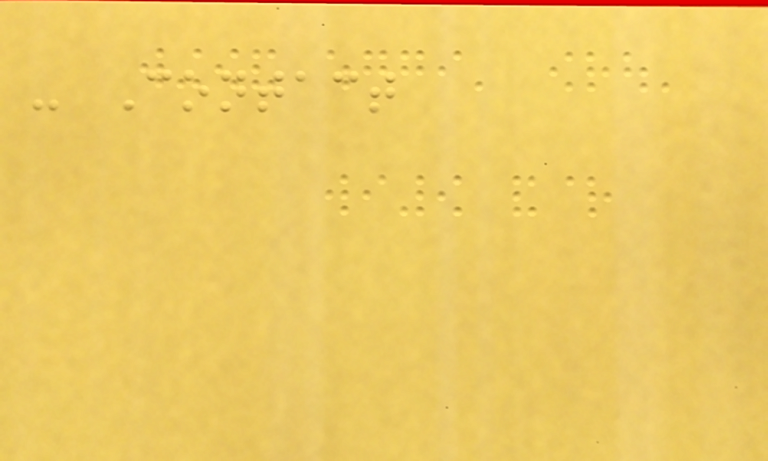- Contact
